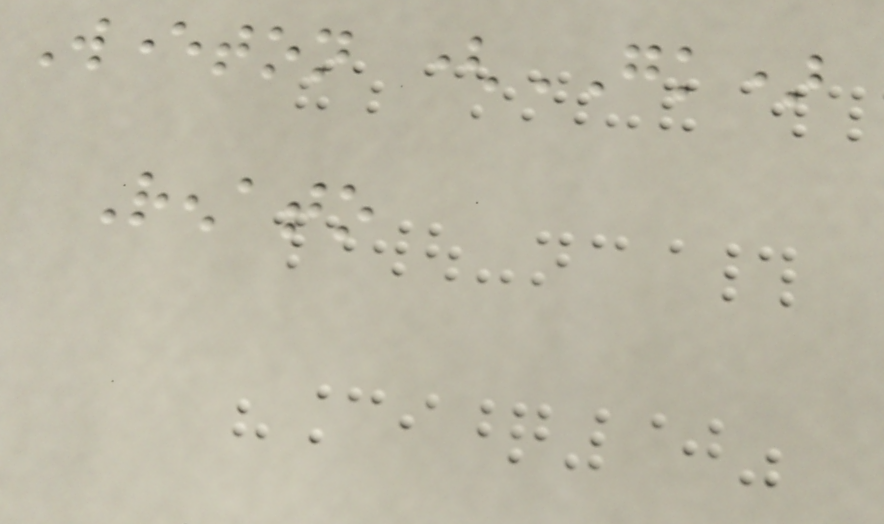Weverton (GK)
Renato
